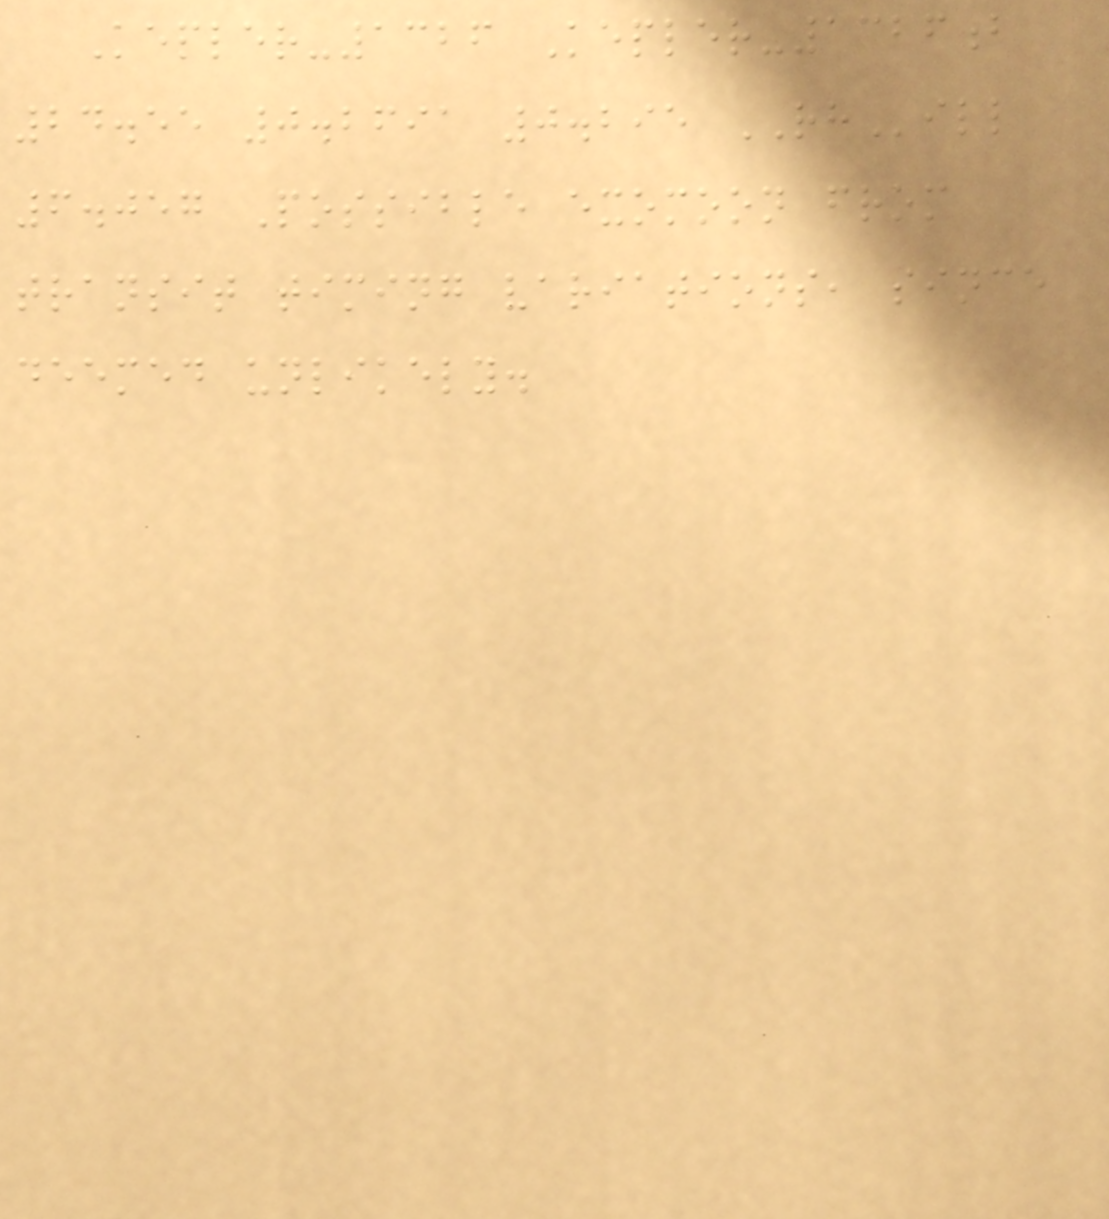Kepler-1326 Kepler-1326b
24.55 0.2691 0.295 RHill
6.057 Possible exomoon from
transit timing variations, since
deemed unlikely.
